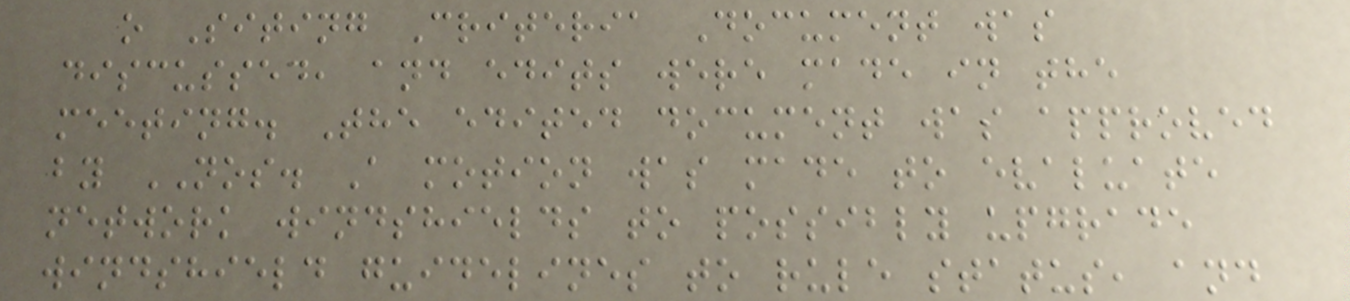o Siting Criteria Document was
discussed, and edits were made in the
meeting. The edited document was approved
by NOS. A motion was made to evaluate
network windshields to possibly upgrade
windshield guidelines to rule status, and
